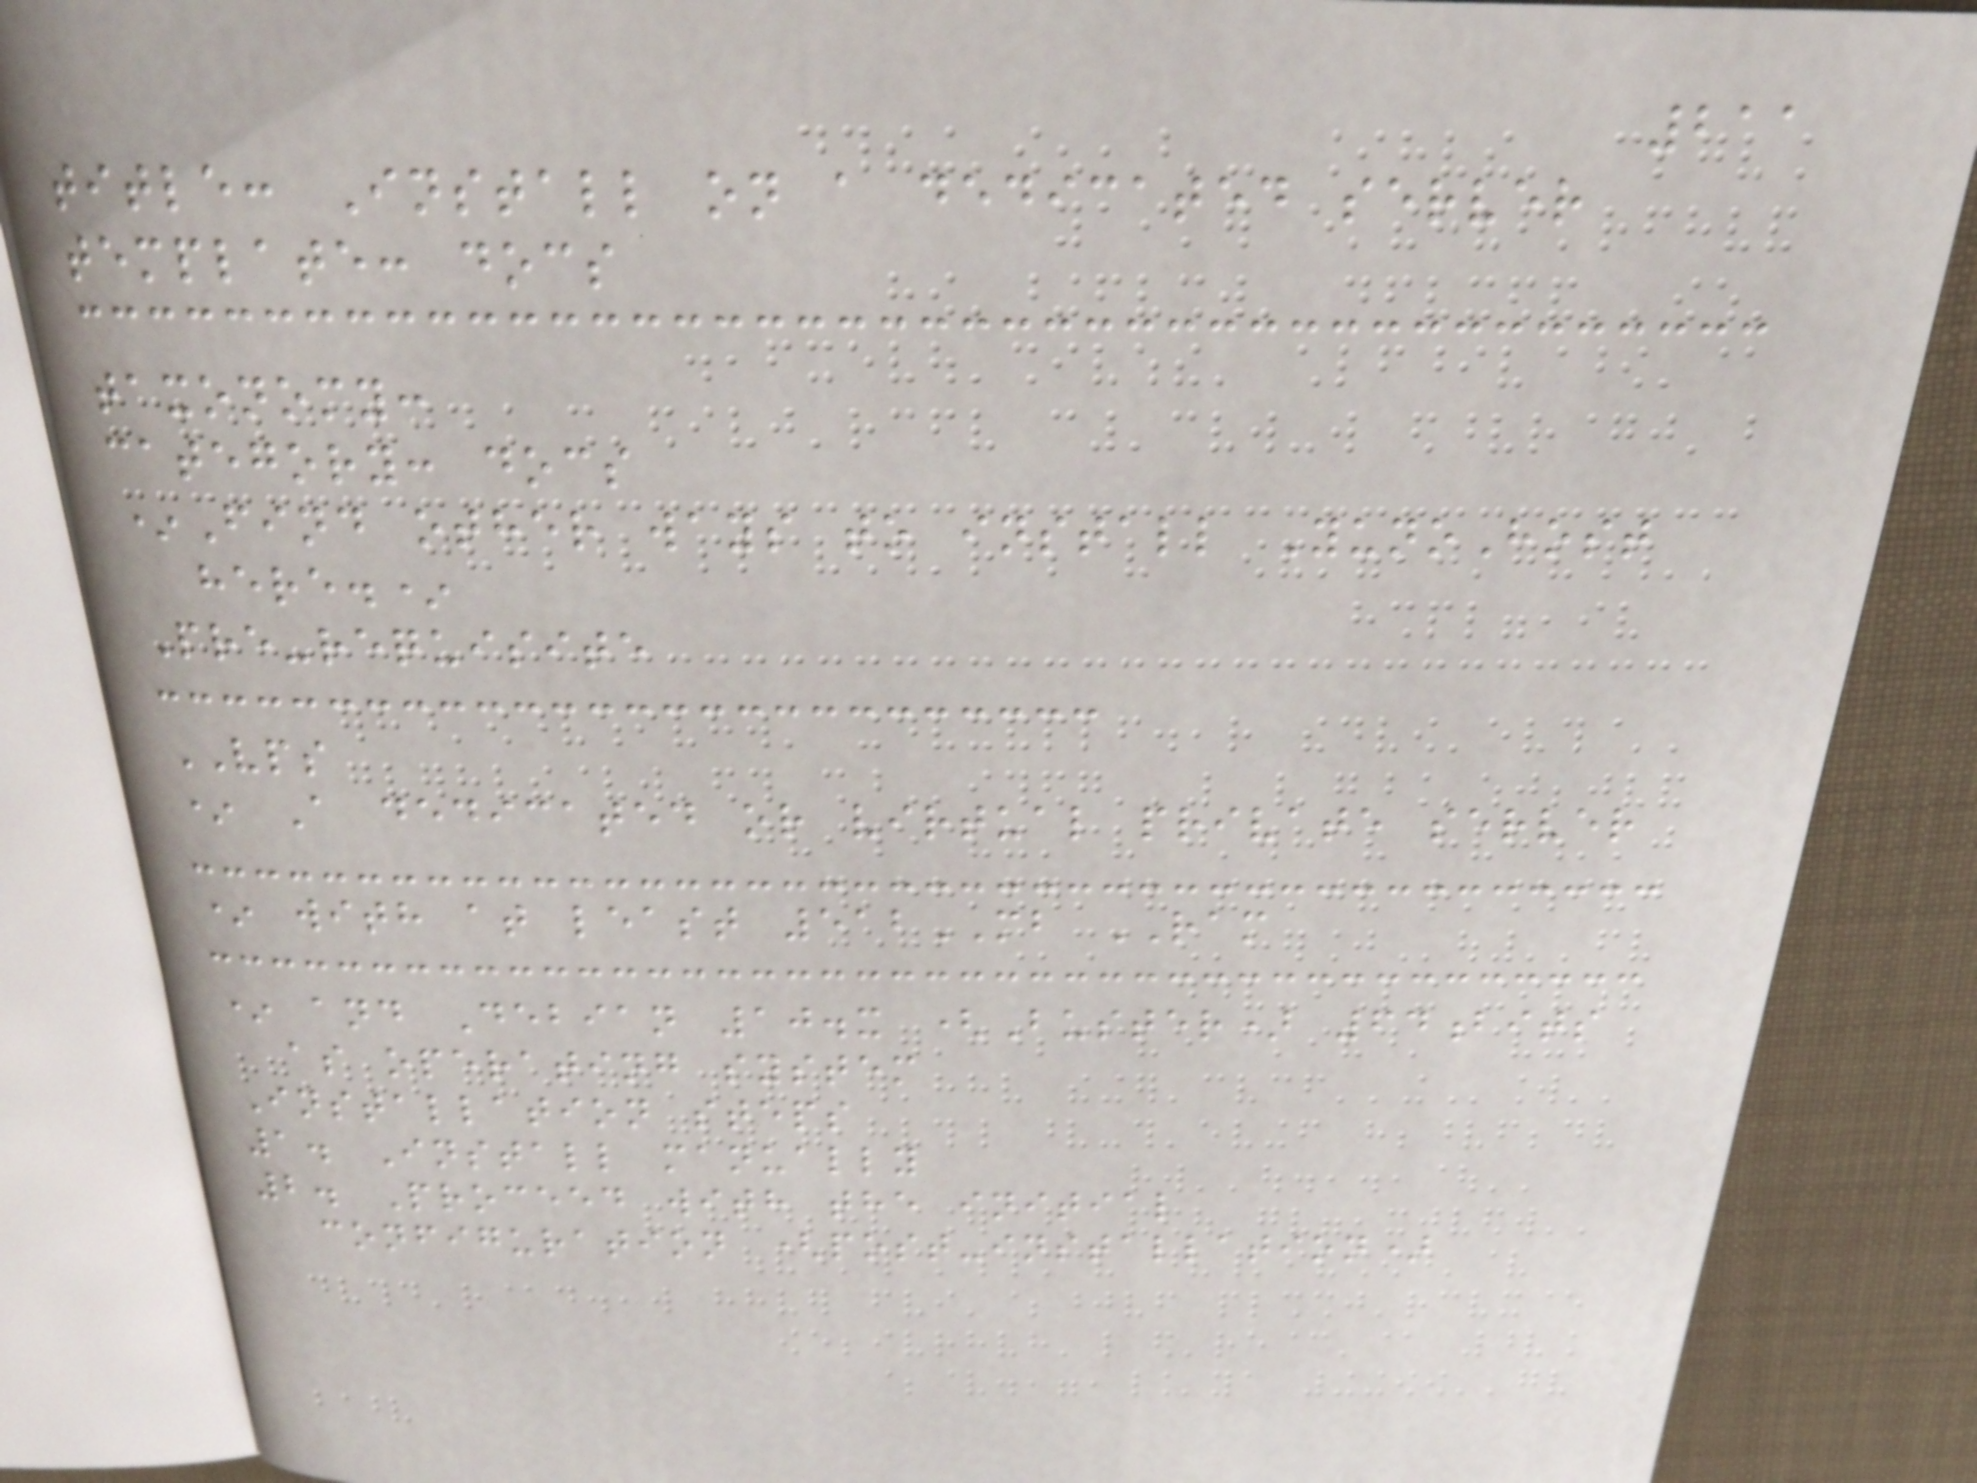211
title: Install on a dedicated server
template: docs
taxonomy:
category: docs
*Find other ways to install YunoHost
here.*
Pre-requisite
VPS
* A dedicated or virtual private server
* with at least 512MB RAM
* and Debian 10.x (Buster) 64bits
as operating system
Installation steps
1. Install manually
2. Proceed with the initial
configuration (post-installation)
